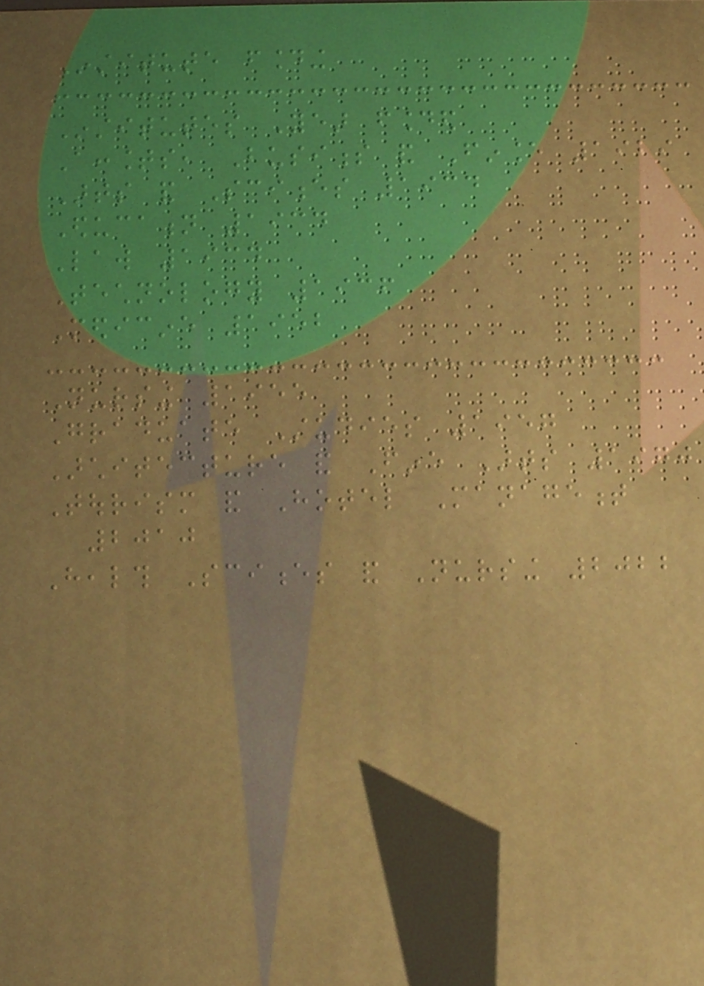Institute founding
Institutes Year founded
Accounts, Business and Finance 1929
Arts and Sciences 1934
Education 1934
Law 1934
Technology 1936
Medicine 1952
Nursing 1955
Graduate Studies 1957
Architecture and Fine Arts 1970
Tourism and Hotel Management
2010
Health Sciences and Nursing 2022
